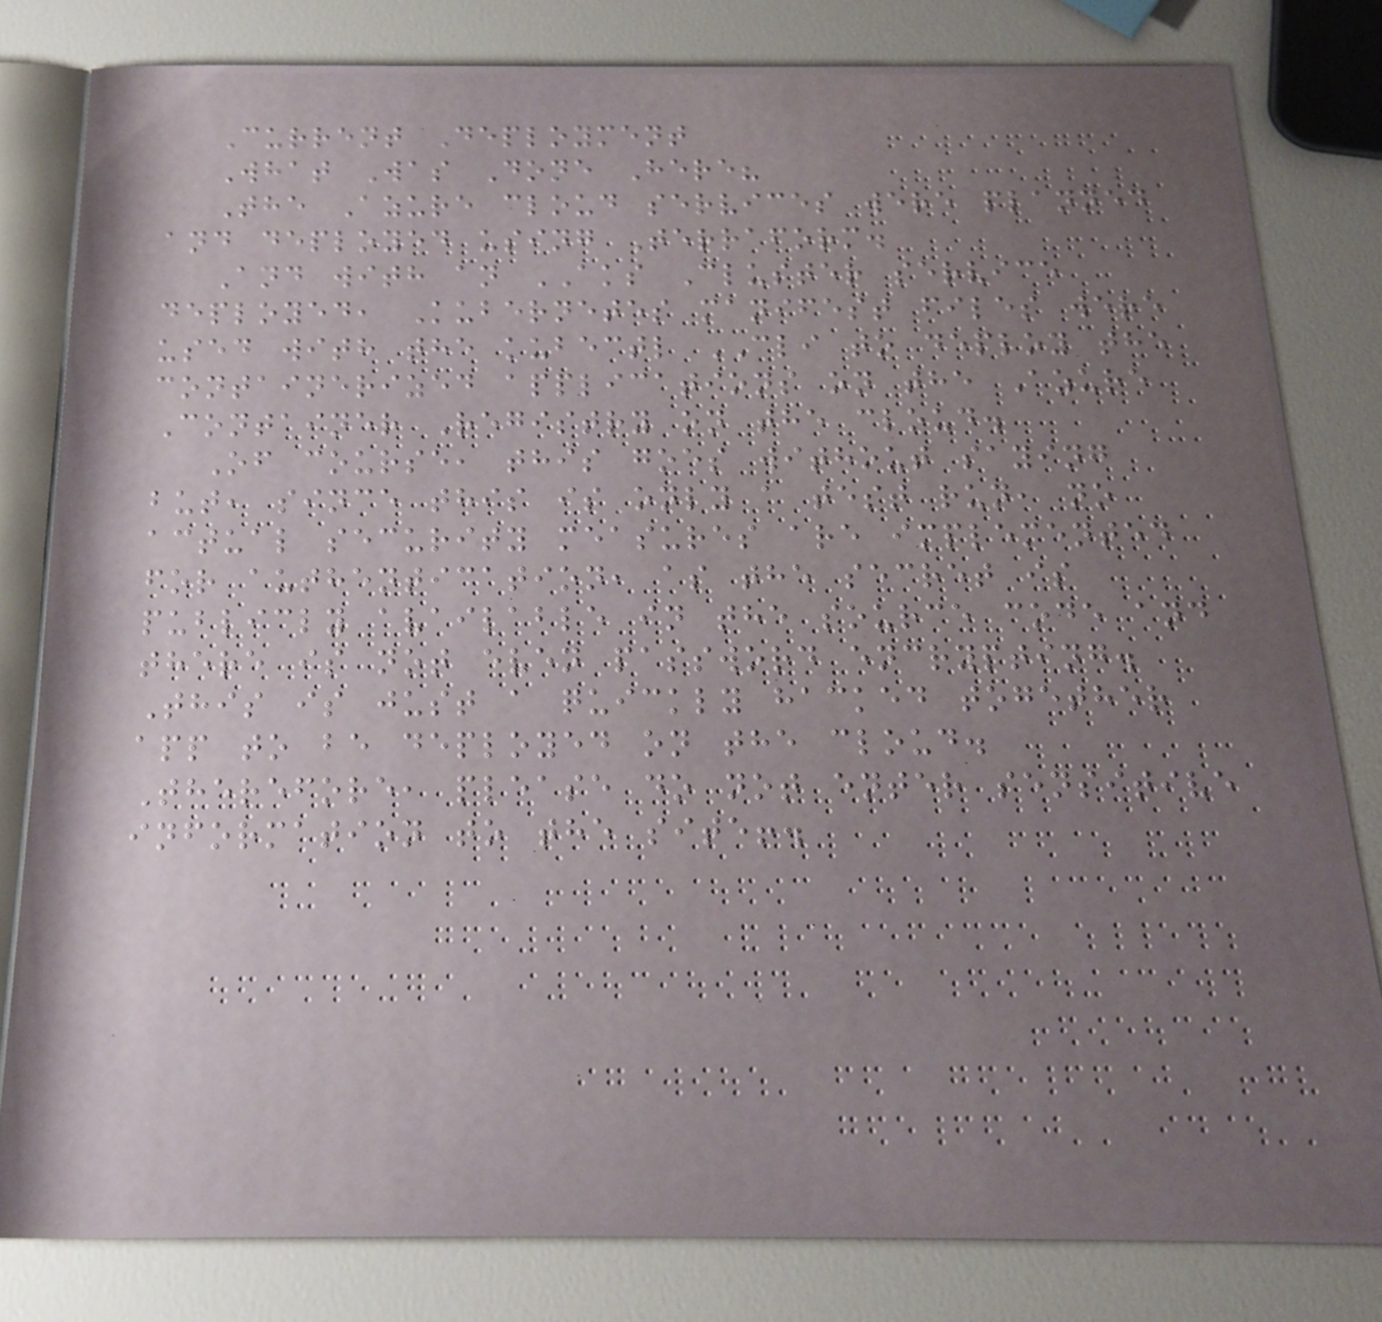Current Deployment
What Was Done Here?
The Azure cloud services were planned
and deployed using Terraform.
And with an AKS Cluster service
deployed, Kubernetes manifest files were
used with the kubectl CLI to deploy the
containerized applications on the Azure
Container Registry on the cloud.
Of course, this goes without saying
but, since this is only a test run, no
actual security measures are implemented
for authentication, as the secret is
publicly available in the source code and
there is not even password encrypting.
This is just a quickly hacked together
app to be deployed on the cloud.
Therefore, please do not enter sensitive
information to the site!.
